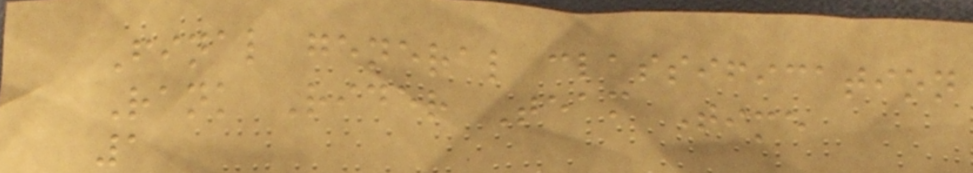Final general classification
Rank Rider Team Time
1
